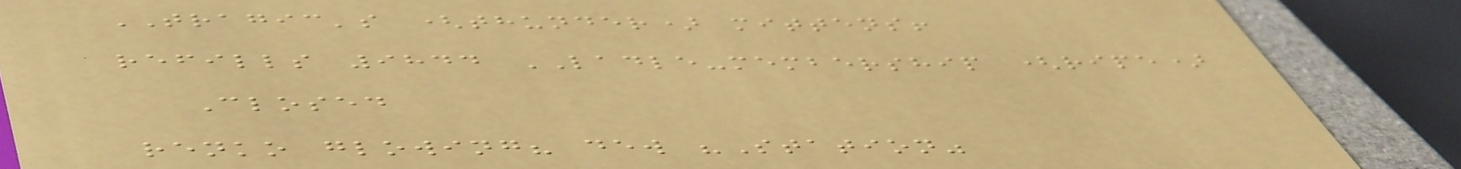TRAGIC's (thunder) mittens!
refills 9844 LADLE-membership (ripe)
Closed
renko glowing? dew "Station"
